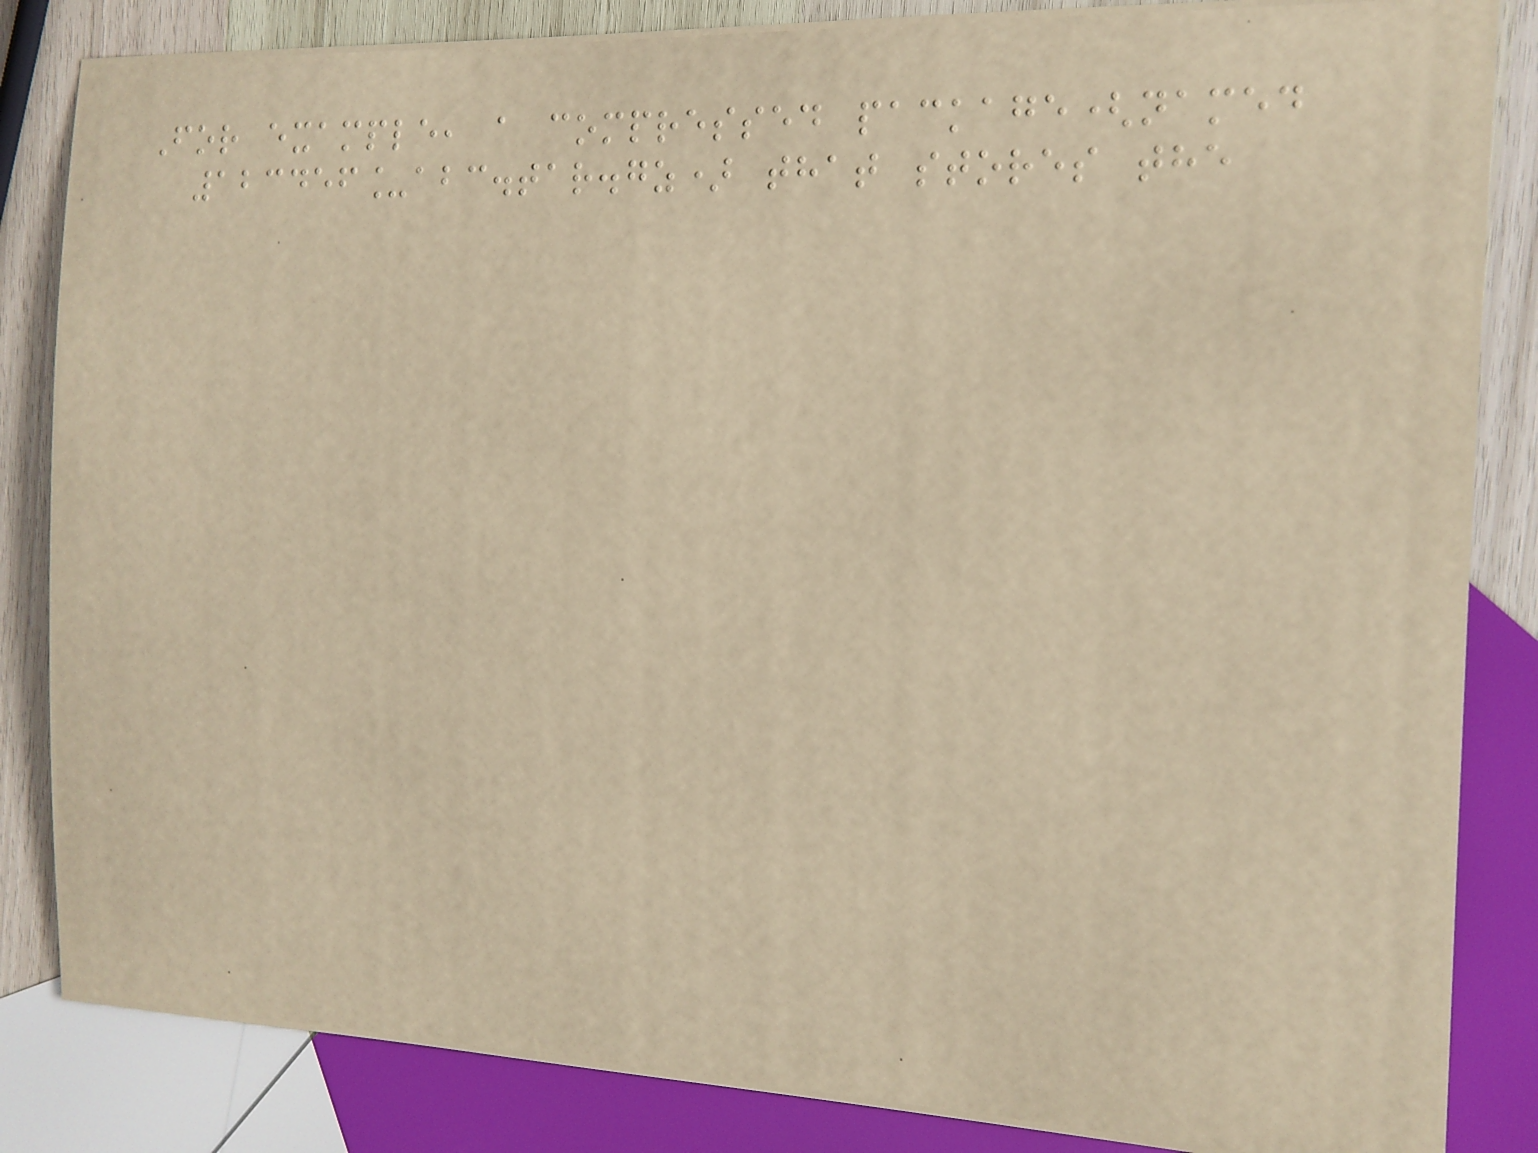For example, a compressed package(named
123456_abc.tar.gz) that stores the
